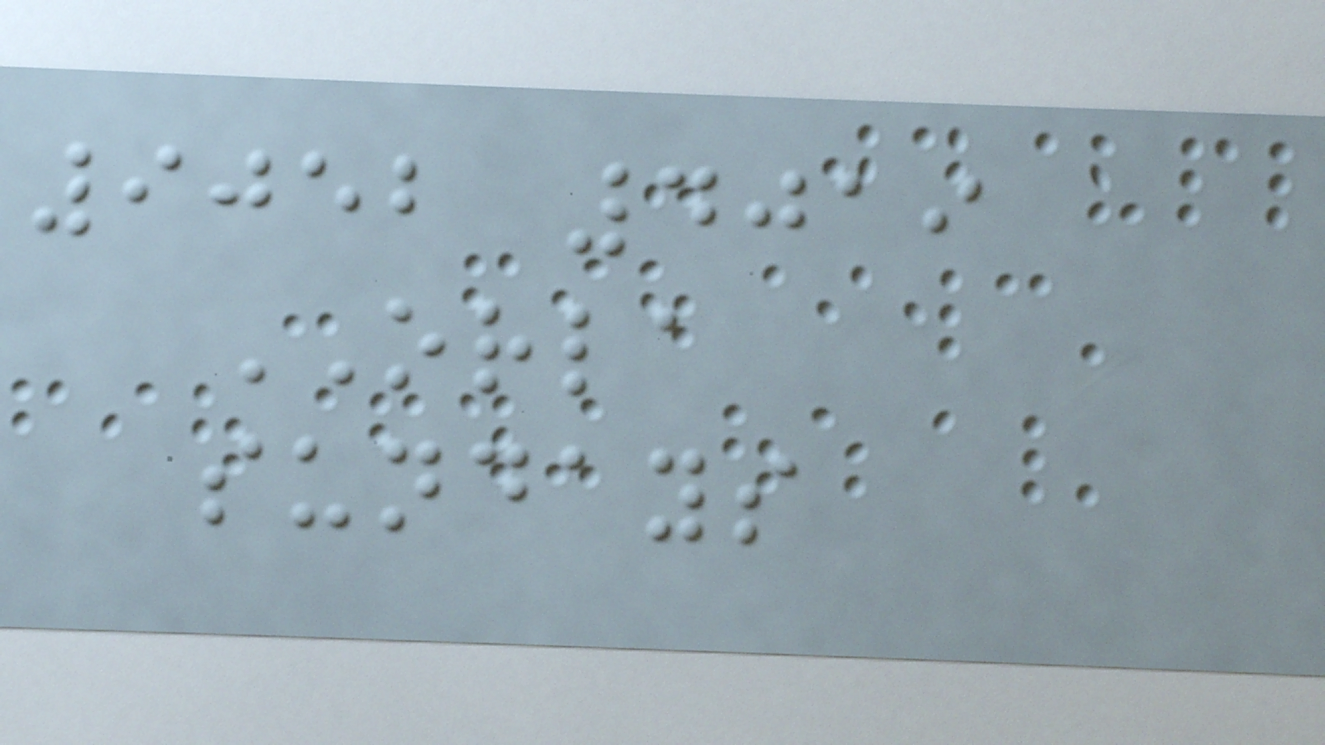9052 4019
ORLA
sundays
